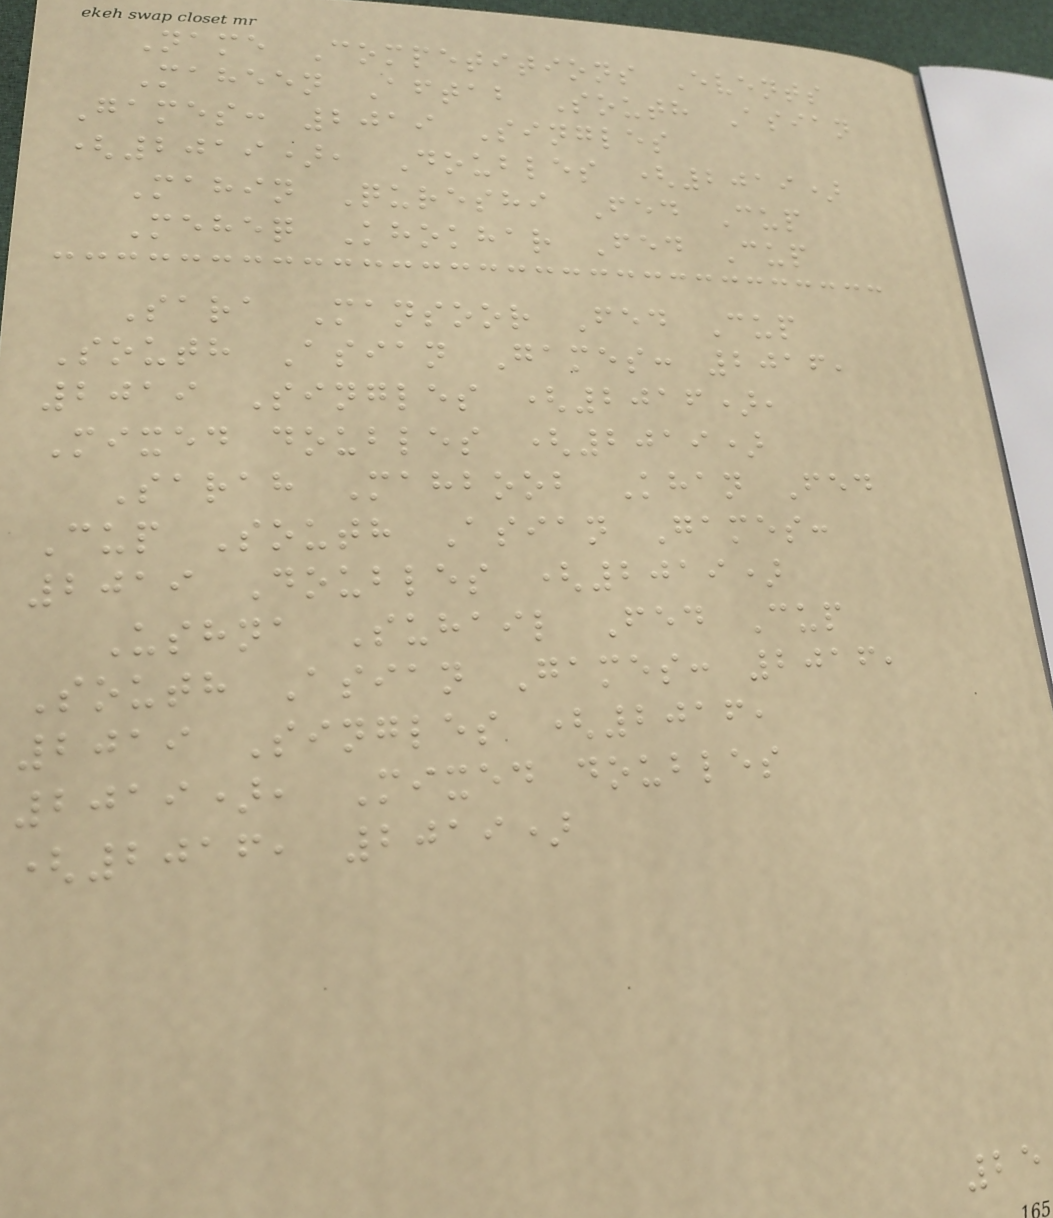Name Competitions Events
Maheen Aftab South Asian
Games: 2019 Singles
(2019), Doubles (2019)
Mahin Qureshi Fed Cup
Meheq Khokhar Fed Cup
Sara Mansoor Fed Cup
South Asian Games: 2016,
2019 Singles (2016),
Mixed doubles (2019)
Sarah Mahboob Khan Fed
Cup South Asian Games:
2019 Doubles (2019)
Ushna Suhail Fed Cup
South Asian Games: 2016,
2019 Singles (2016,
2019), Mixed doubles
(2016, 2019)
25
